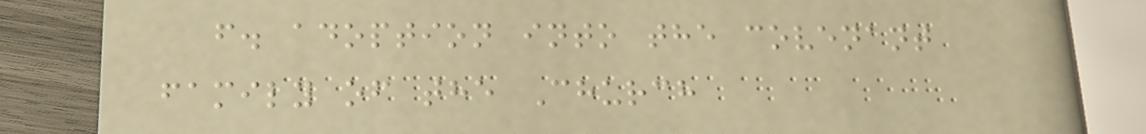f. adoption into the covenant
family of the Church
